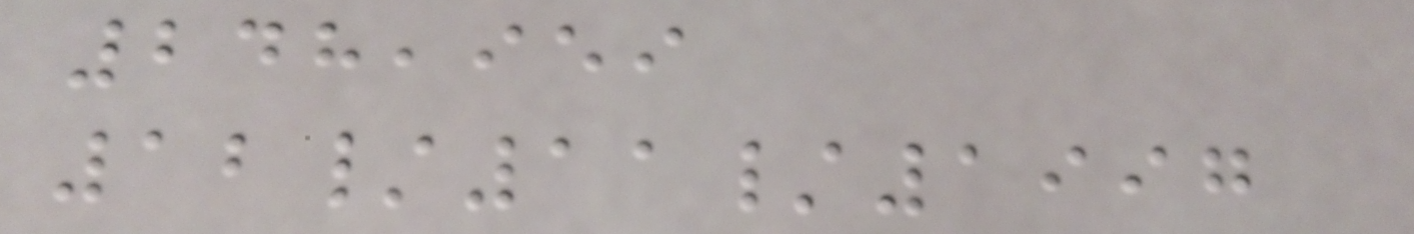248,959
12/11/1997
